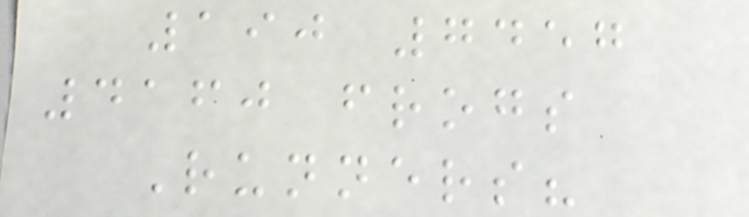190 7457
4160 frogs
Runners?
